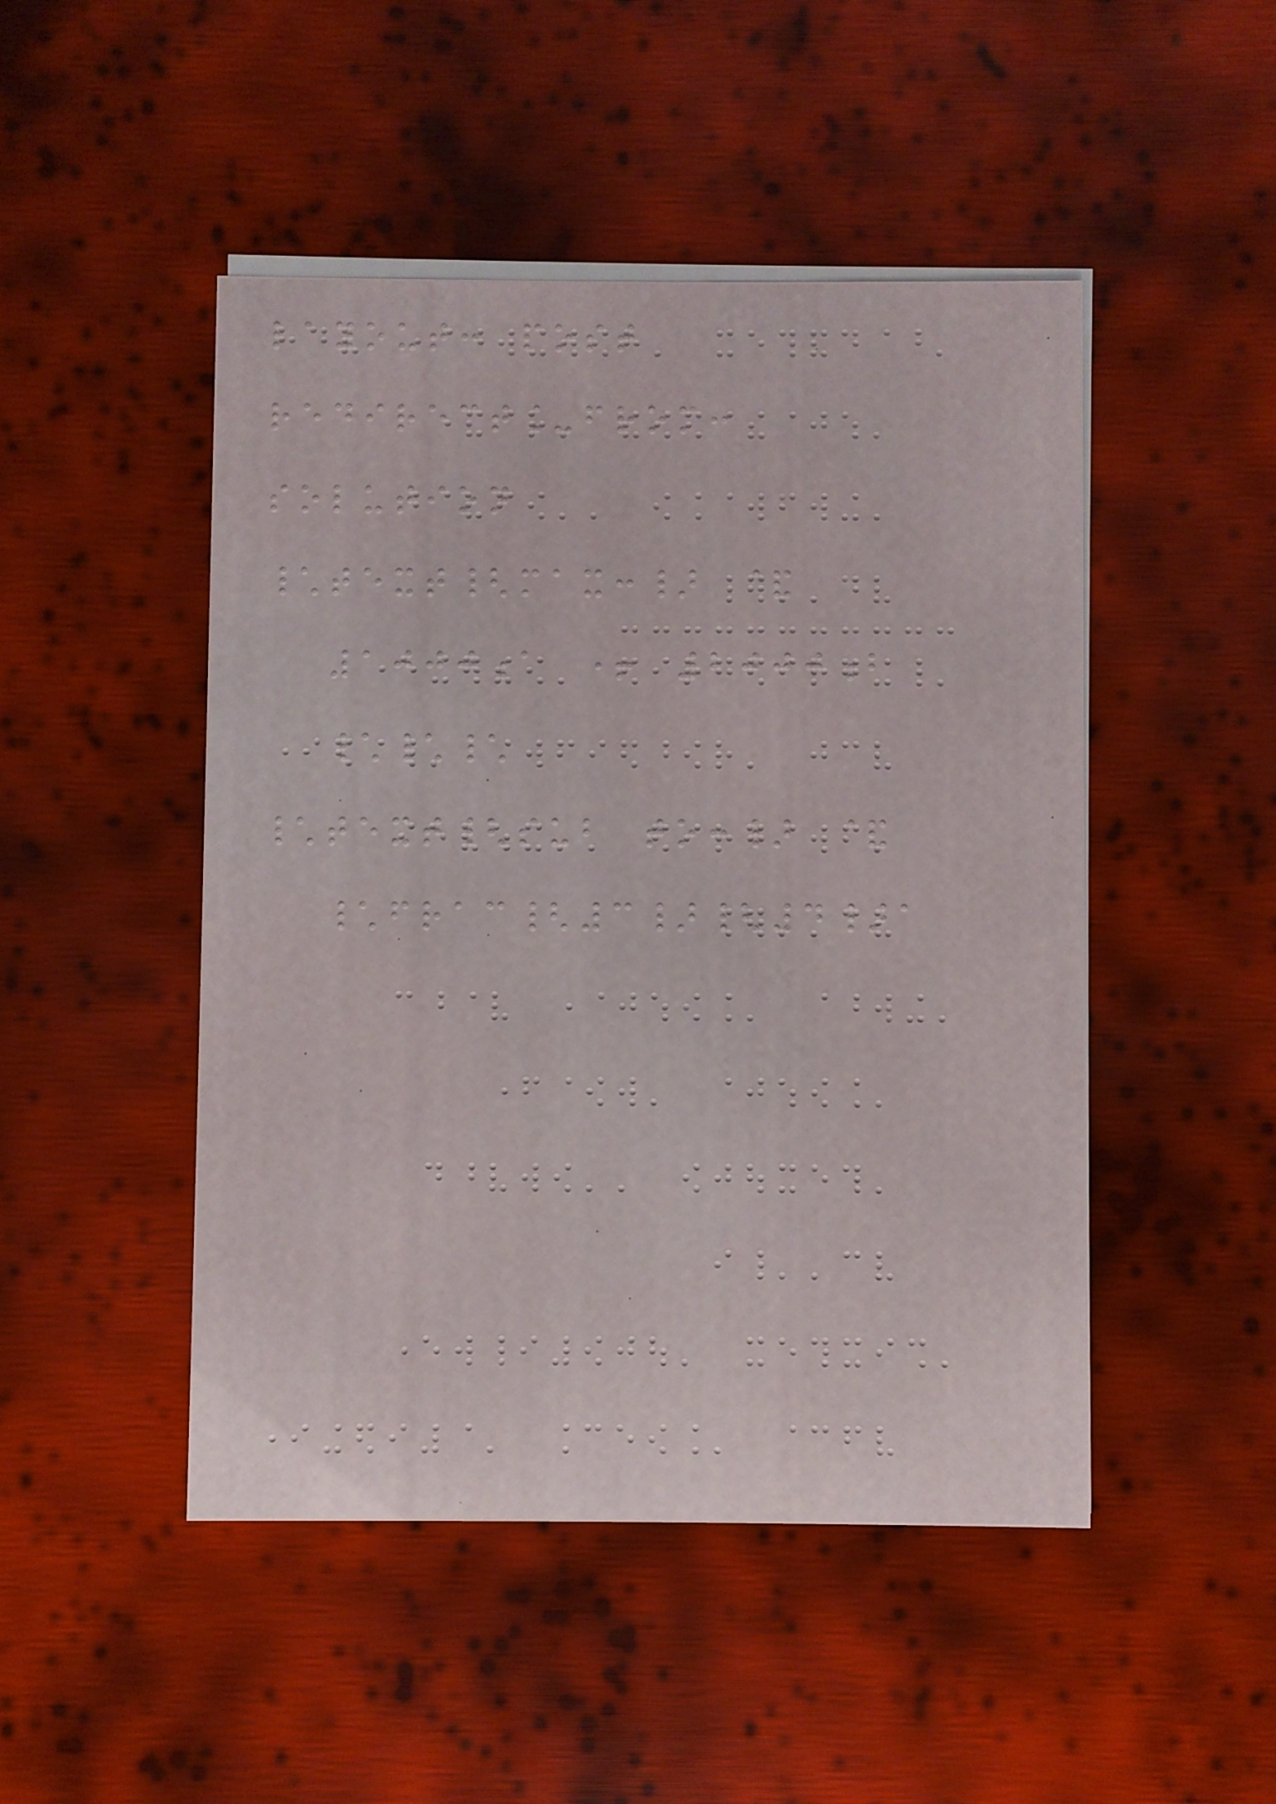layout: post
redirect_from:
solution
\text{max:} &
1000a + 2000b
\\\
\text{sub to:} &
\frac{3}{4}a
